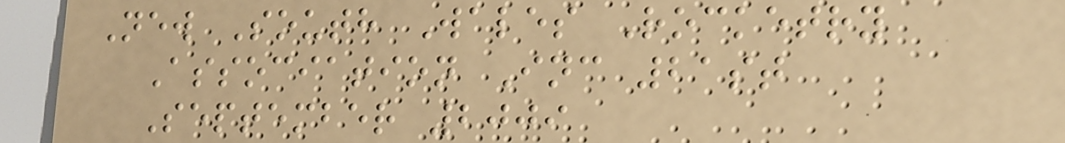New South Wales Rocketry
Association Inc 21st
September 2009
